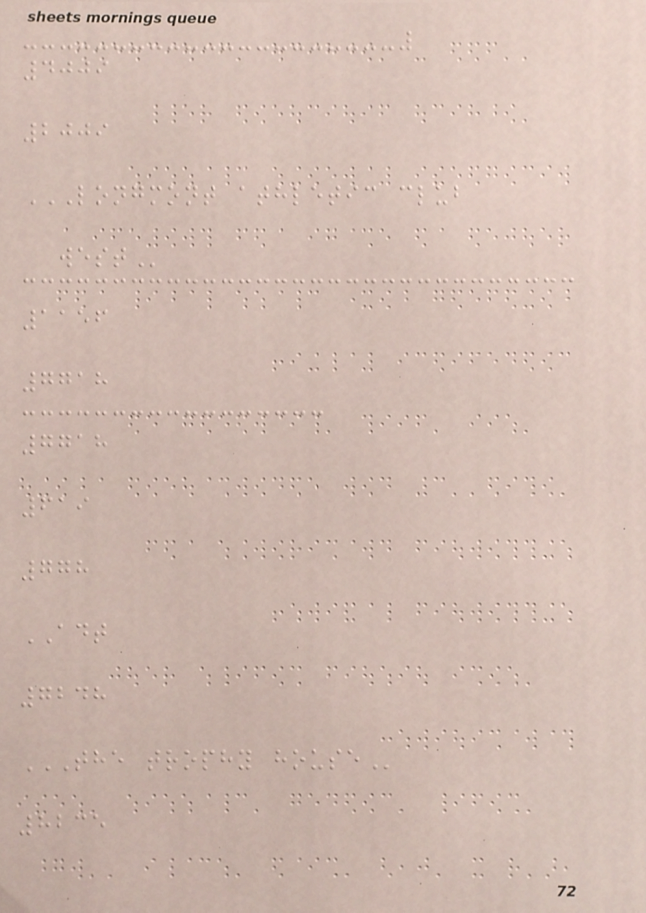4009
2009
LONGMONT ATHLETIC CLUB
WEST
1156
7718
7718
619
778
ADT
7248
THE TROPHY HOUSE
8235
